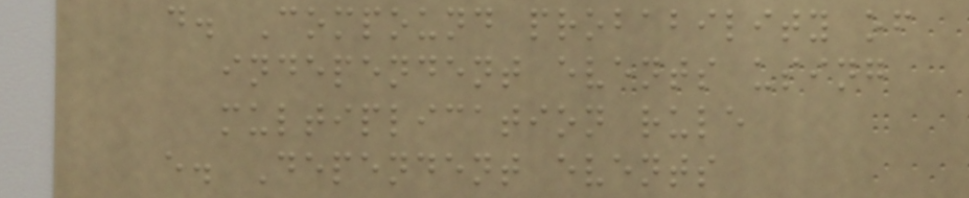d. Compound probability of
independent events using
multiplication rule
e. Dependent events
